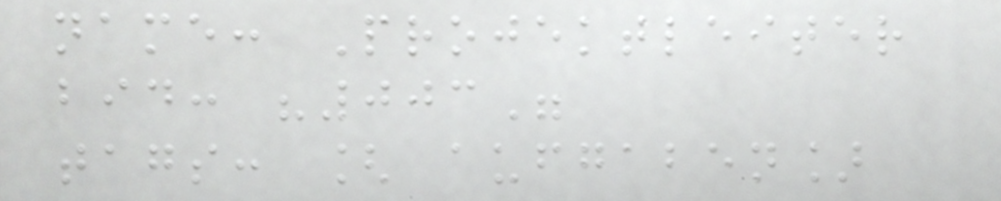name: Projektleiter
bid: "003"
tags: [ aufgaben]
